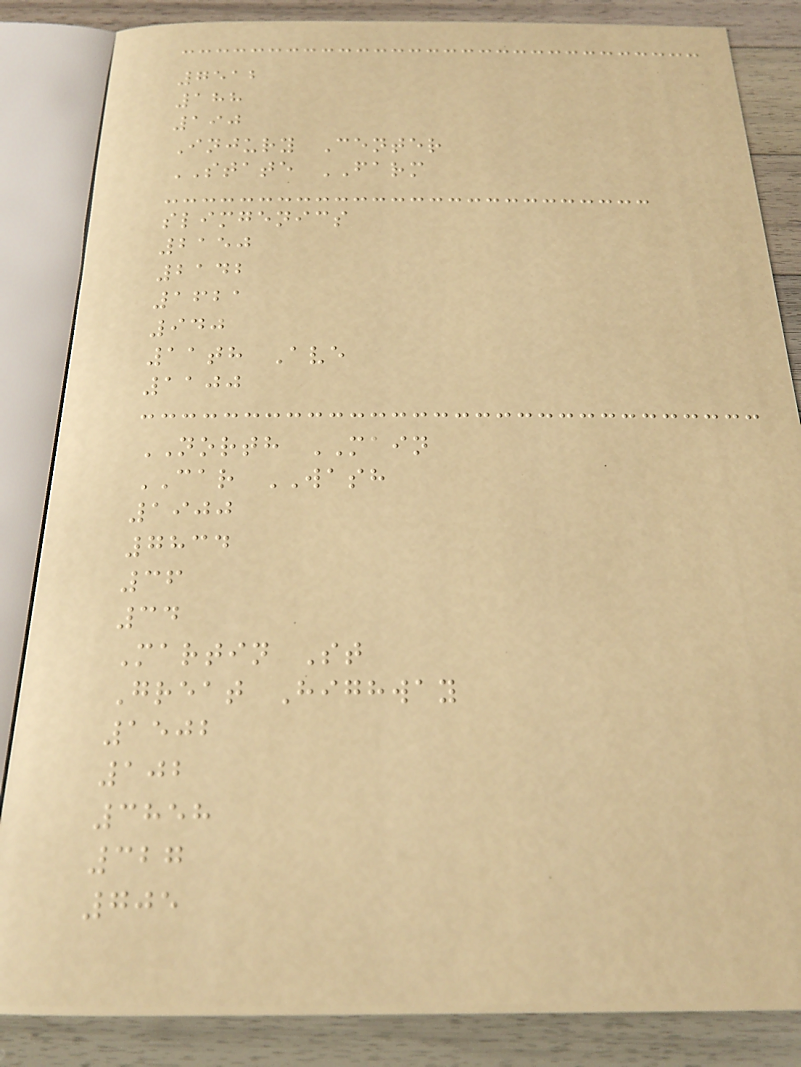7512
188
190
Injury Center
STATE FARM
slimgenics
2150
2142
1621
940
11th Ave
1100
NORTH MAIN
CAR WASH
1900
7834
36
34
Martin St
Great Highway
1502
102
3858
327
705
